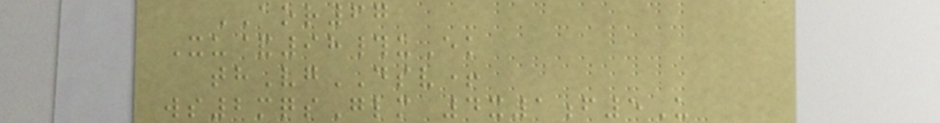AOR67
Xu&98#uEk
thVgDSV+
ws2mqsGlm 4x1f5U
